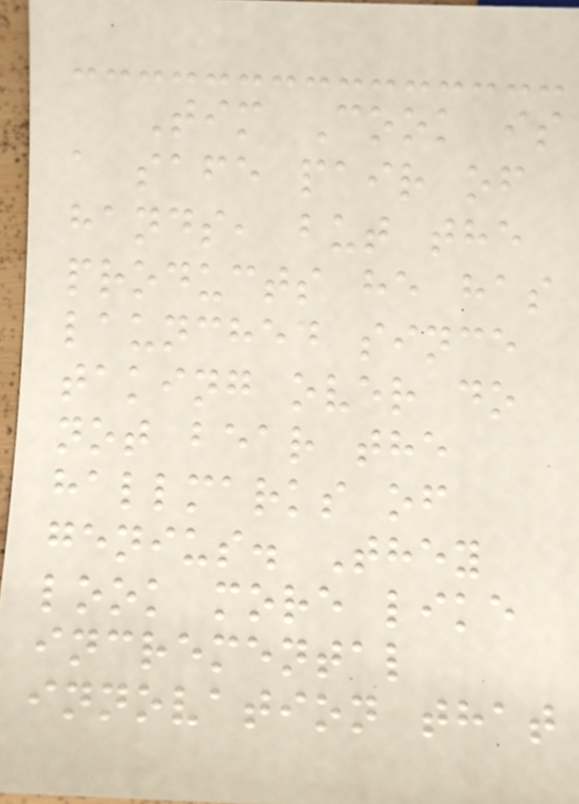Tim Cook is
a safe pair of
hands, but the
products he has
launched since
taking over do
not bear the
hallmarks of
genius. They
look more like
incremental
innovation that
